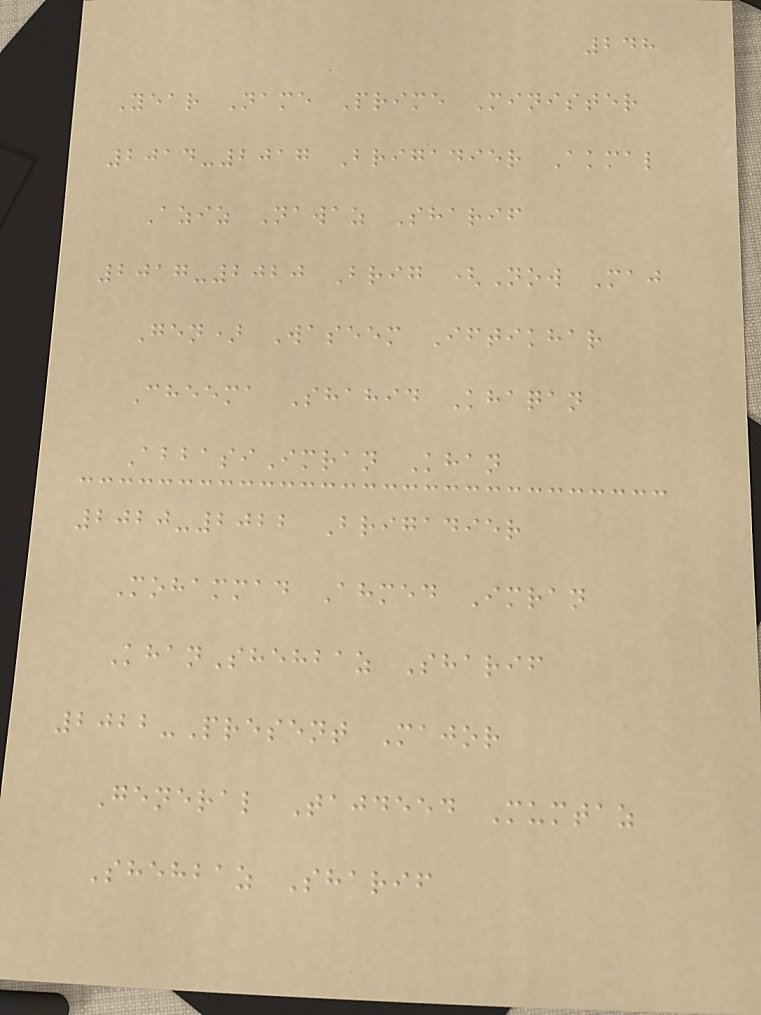248
Year Name Prime Minister
2014-2017 Brigadier Akmal
Aziz Nawaz Sharif
2017-2020 Brig (Now Maj
Gen) Waseem Iftikhar
Cheema Shahid Khaqan
AbbasiImran Khan
2020-2022 Brigadier
Mohammad Ahmed Imran
KhanShehbaz Sharif
2022-Present Major
General Tajdeed Mumtaz
Shehbaz Sharif
